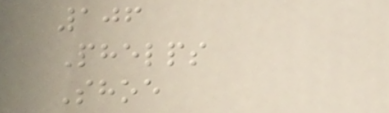106
Phelps
Shoe
